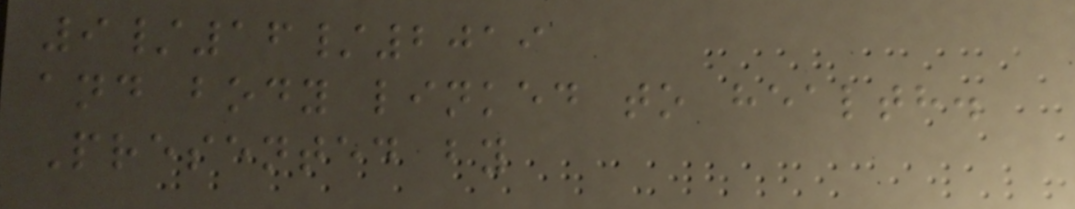9/16/2019
and body linked to health.
Presented by
